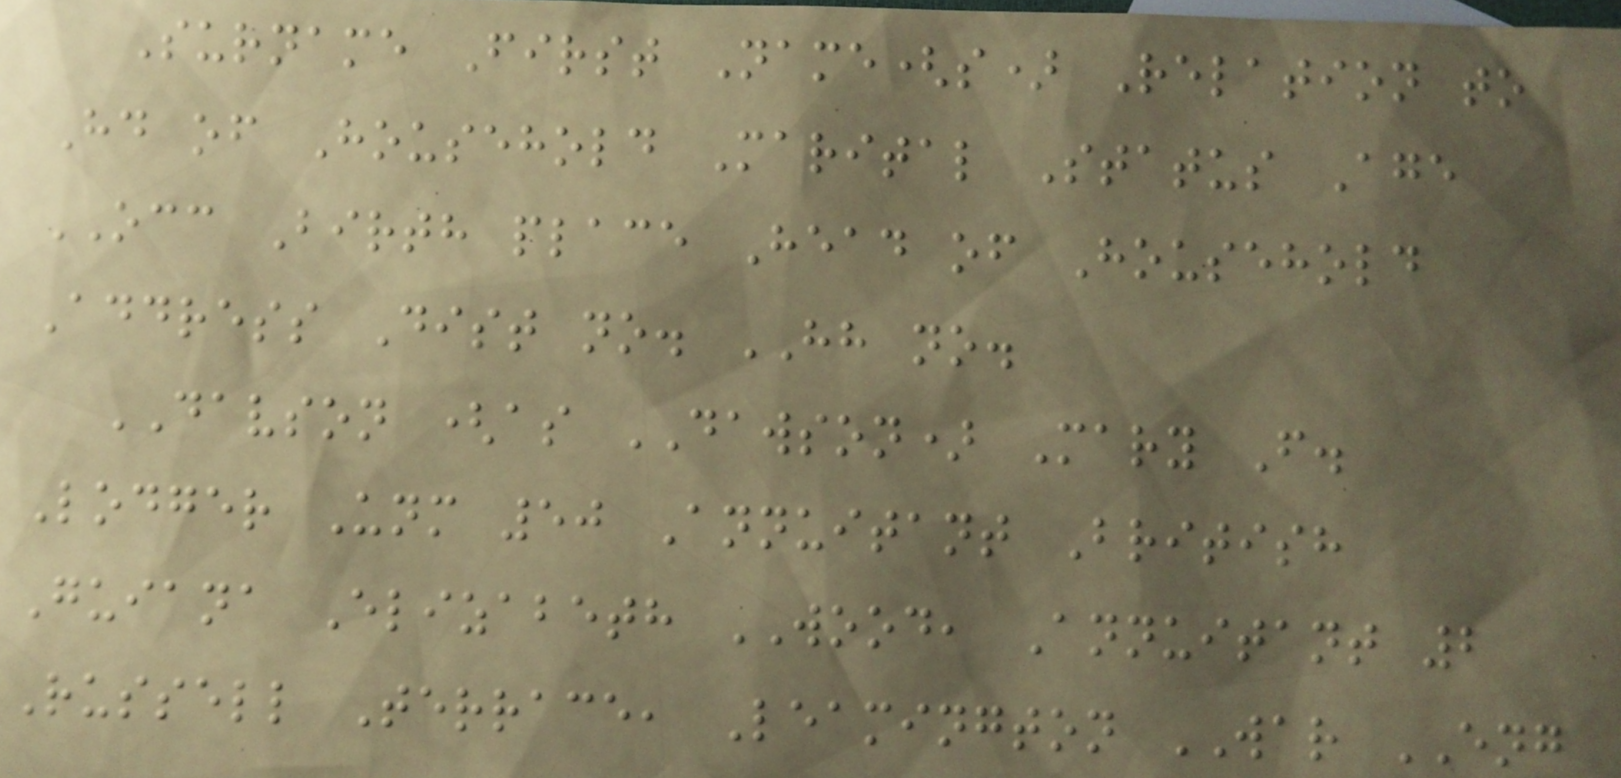Surname First Name(s) Relation to
Hd of Household Marital Status Age
OCC Birth place Head of Household
Address Dist no. HH no.
DAVSON (as DAWSON) Mary F.
Lodger Unm 50 Annuitant British
Guiana Elizabeth WOOD, Annuitant 2
Russell Terrace, Leamington WAR ENG
